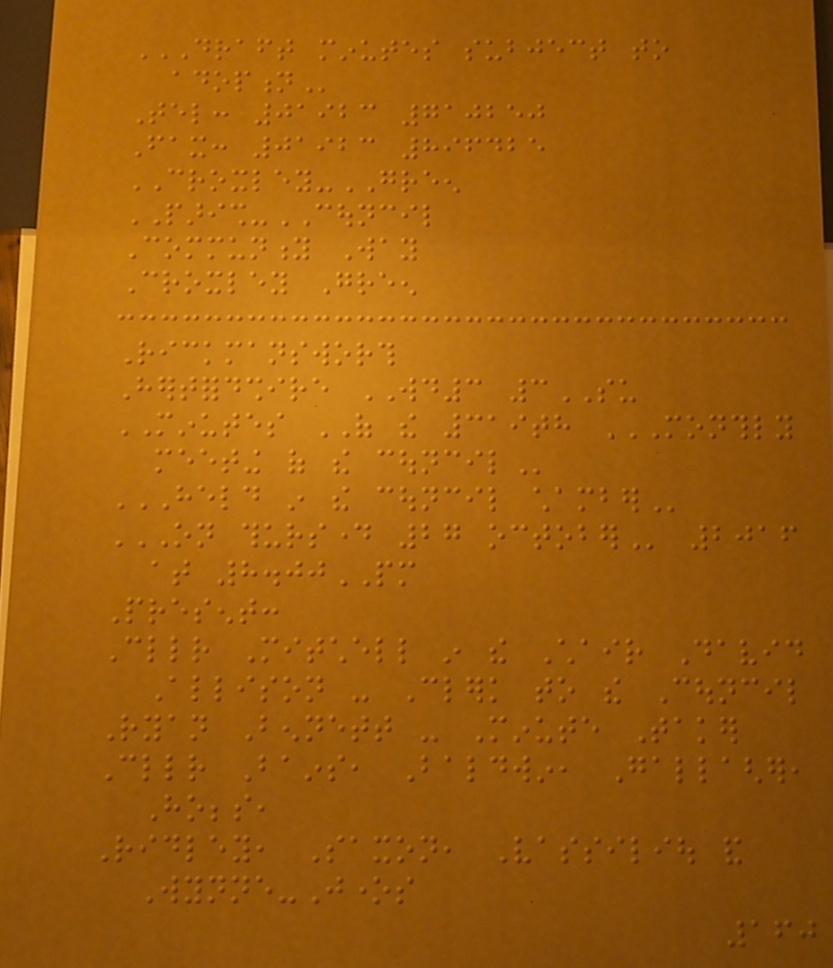DRAFT MINUTES SUBJECT TO
ADOPTION
Tel: 01923 710250
Fax: 01923 896425
CROXLEY-GREEN
PARISH-COUNCIL
Community Way
Croxley Green
Rickmansworth
Hertfordshire WD3 3SU
MINUTES OF the 319th MONTHLY
MEETING OF THE COUNCIL
HELD IN THE COUNCIL CHAMBER
ON THURSDAY 27 OCTOBER 2016
at 8.00PM
Present:
Cllr Mitchell in the Chair David
Allison - Clerk to the Council
Ryan Bennett - Minute Taker
Cllr Bains, Baldwin, Gallagher,
Hobbs,
Ridley, Saxon, Vassiliou and
Wynne-Jones
160
